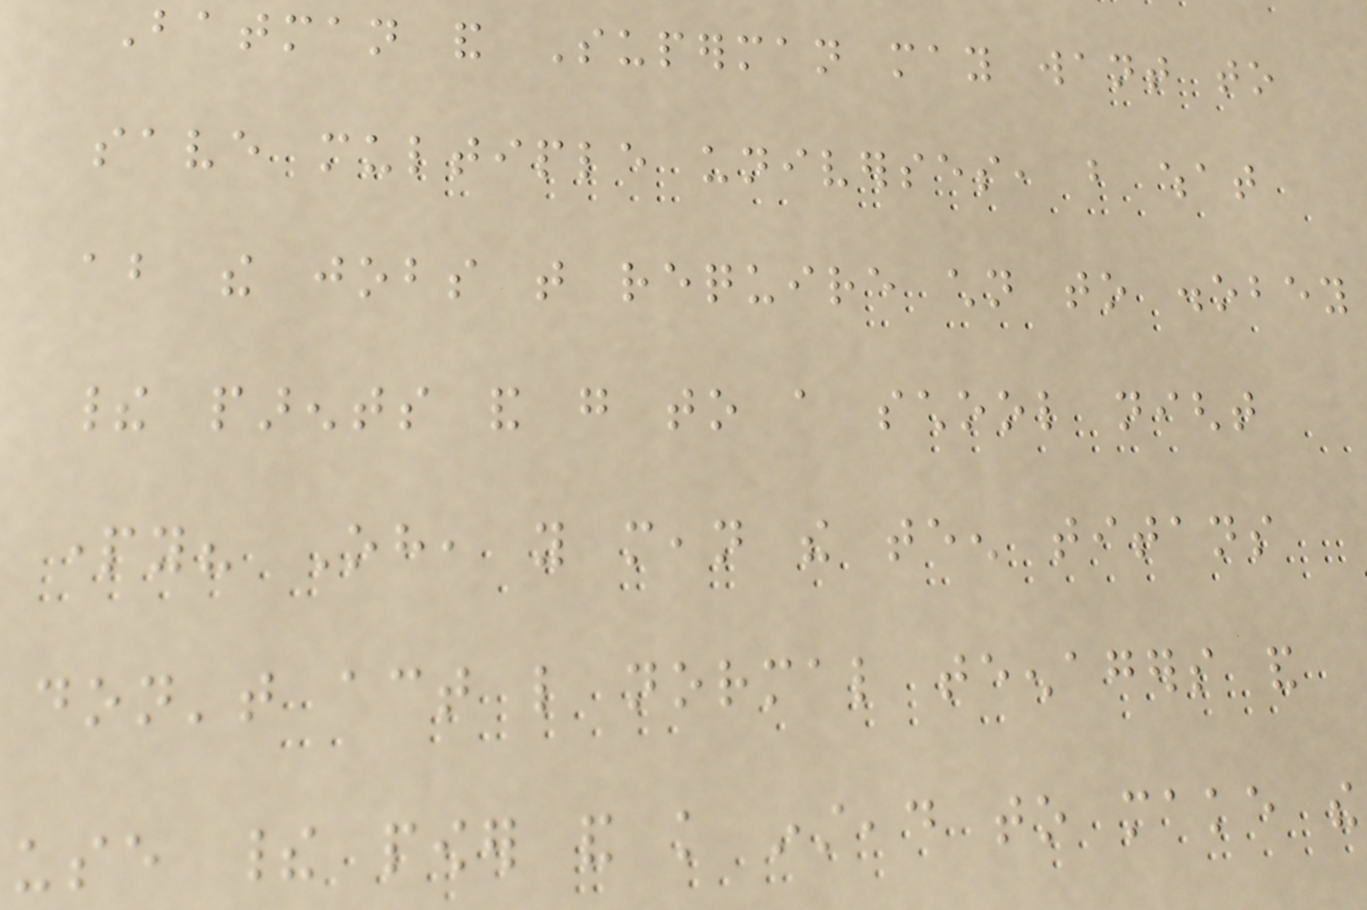Batman and Superman may want to
save multiple universes, but what
about the jobs that require children to disobey
their parents and go to a school night
party? Oh, you mean the teen titans
don't act like normal teenagers and
use their power and knowledge instead to make the
